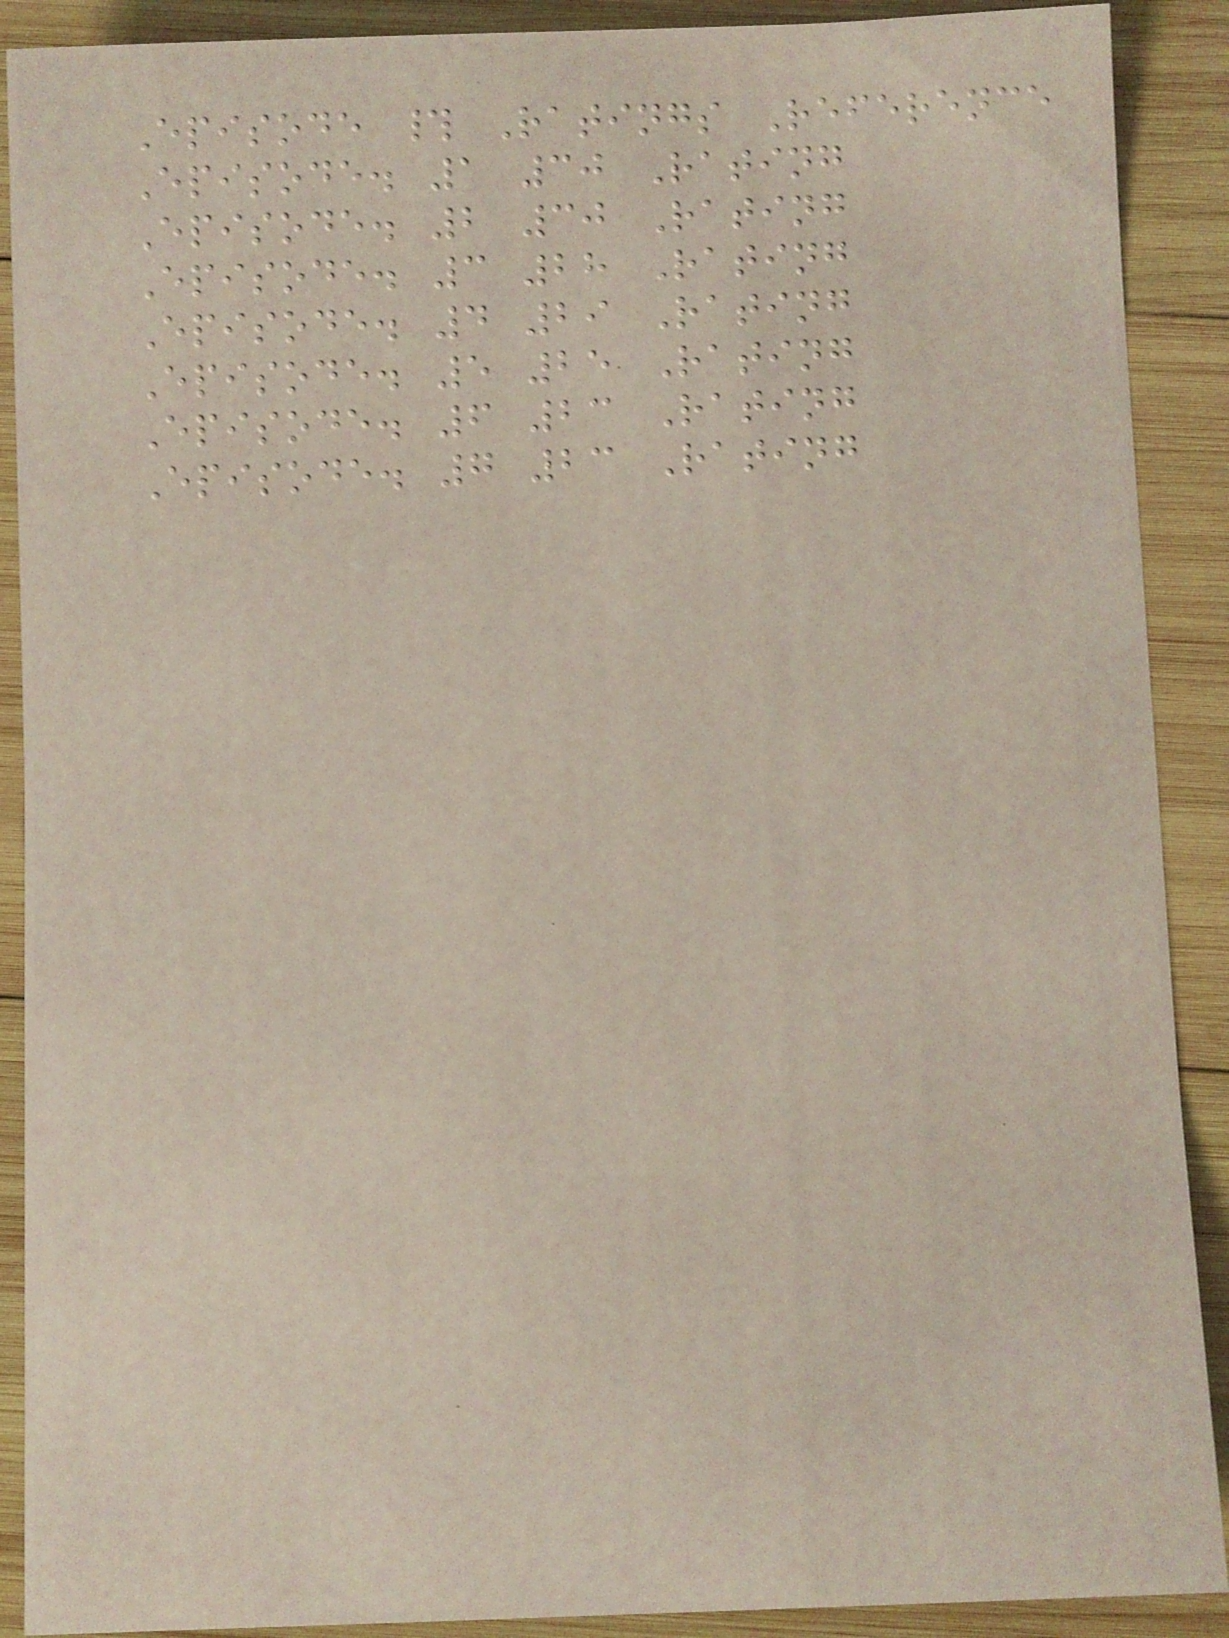Episode # Ratings Reference
Episode. 1 30 Rating
Episode. 2 30 Rating
Episode. 3 28 Rating
Episode. 4 29 Rating
Episode. 5 25 Rating
Episode. 6 23 Rating
Episode. 7 23 Rating
